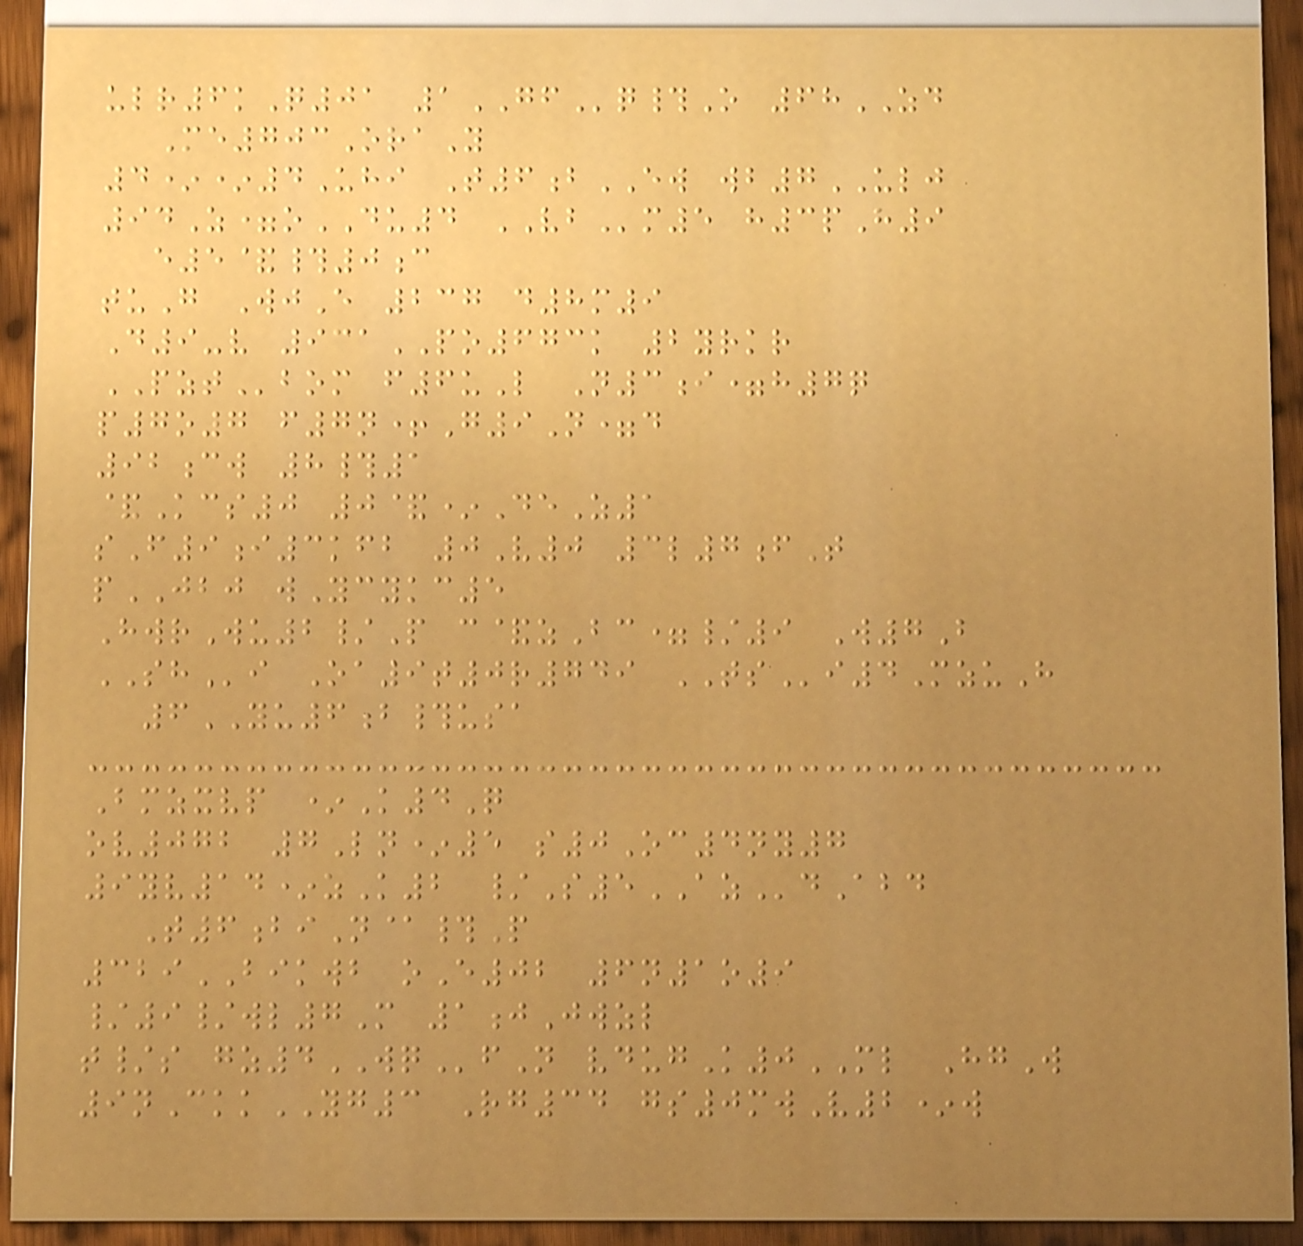ulr6kQ01 1GFq#O 68ZD
Me703OraY
4**4Uhi T6bEW wb7ULJ
94Z=oDU4 VBm5 h3pH9
e5&#0c
tuG WjE 237 d8m9
D9-v 931PO673k 2yrkr
PZTbom f6uL N3i=h7q
p7o7 f7n+G9N=d
92cw 8#1
&Kcs0 0&*DeZ1
sF9i3kfb 0V0 3l7fT
pJBJ wYcykc5
HwrWu2/P c&zBc=/9 W7B
SHi Oa9t0r749 TSi4MzuH
6YU6b#usa
Bmzxvp *K4Q
ov072 7Ln*5 s0Oc4ny7
9yv14*zK2 /S5AZdAbd
T6biN@#P
329BIKWB oE02 6n1o9
/9/wl7M 1jJwzl
t/s gz4WQfN vdugK0ML HgW
9nCkkYG3 Rg34 gs0mwV2*w
